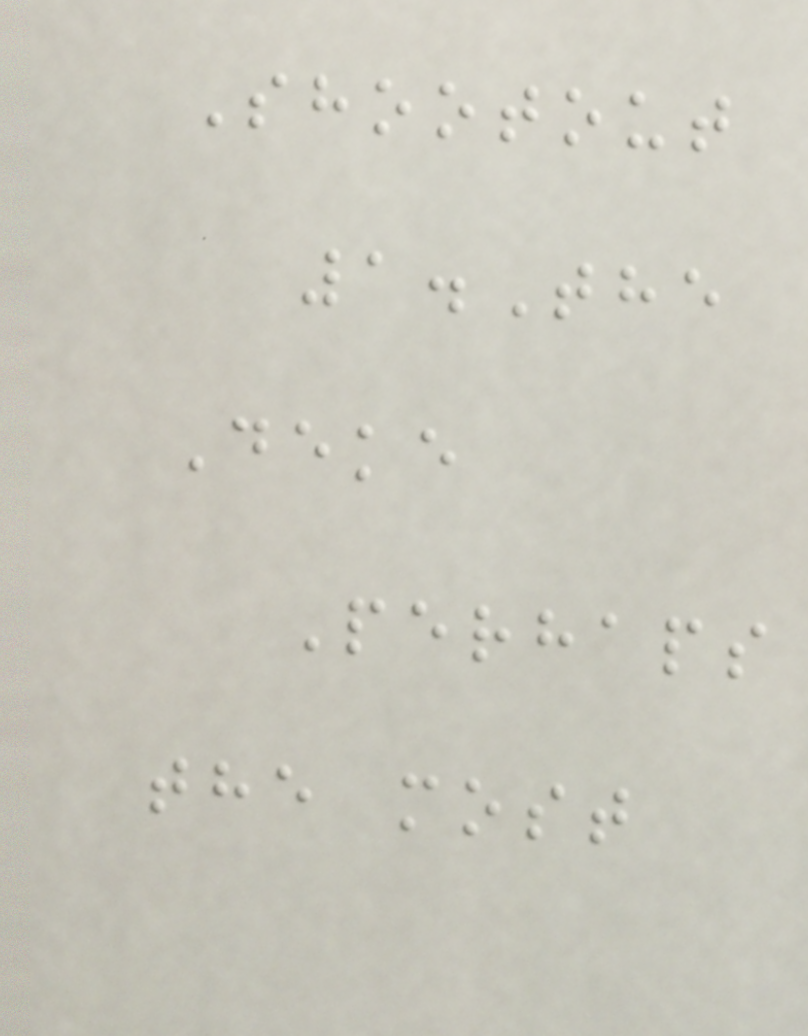Shootout
1.The
Deke
Perhaps
the most
